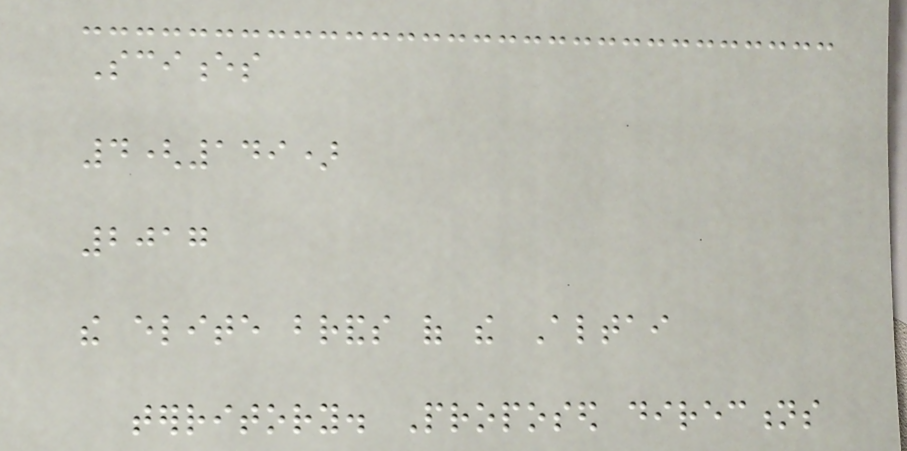Sciences
4(149)
2017
the elite brands of the Altai
territory. Proposed directions
